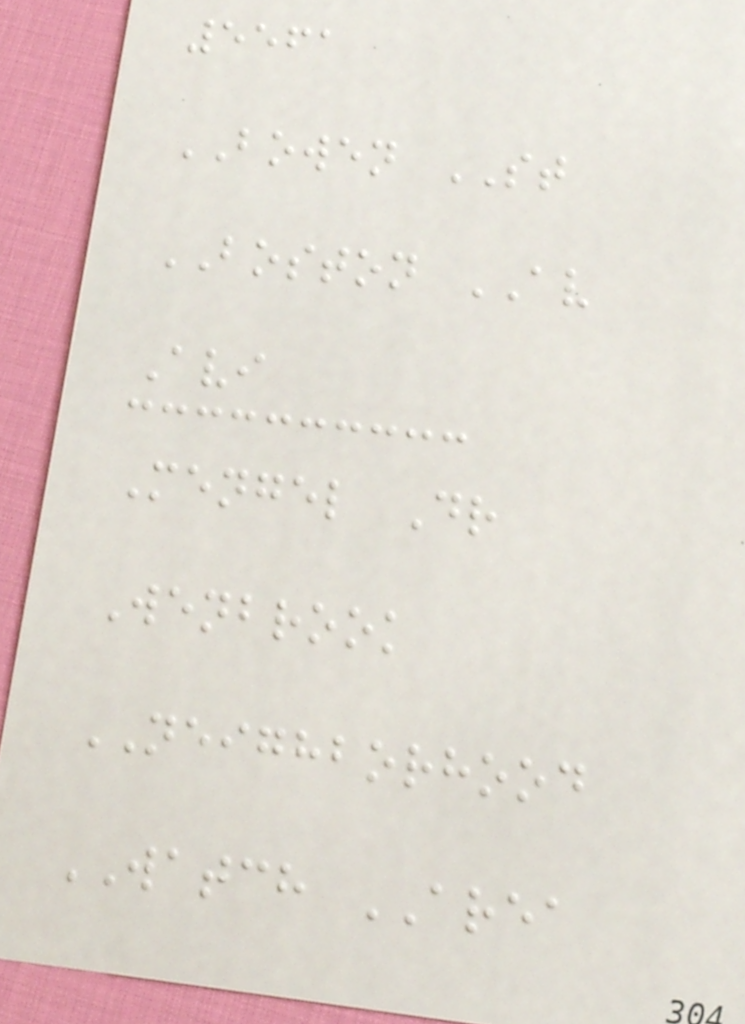5561
BOWEN ST
BOSTON AV
Avi
Mengel Dr
Wenbrook
NEIGHBORHOOD
WATCH AREA
